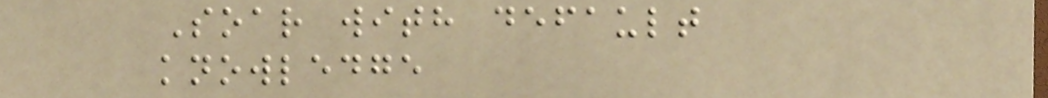Soar with default
knowledge
